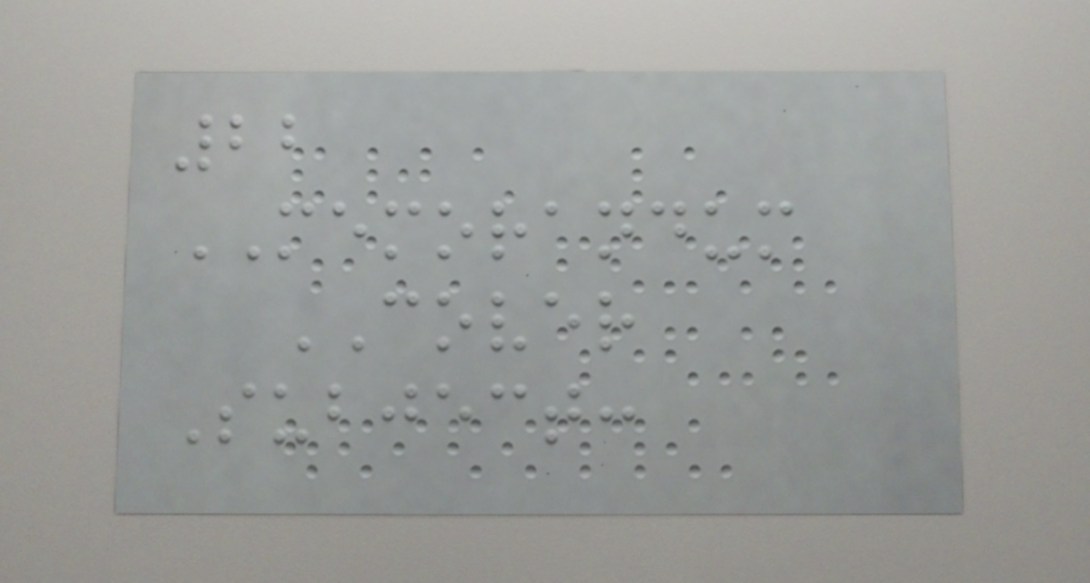22
MEMORANDUM
COVER
Subject:
